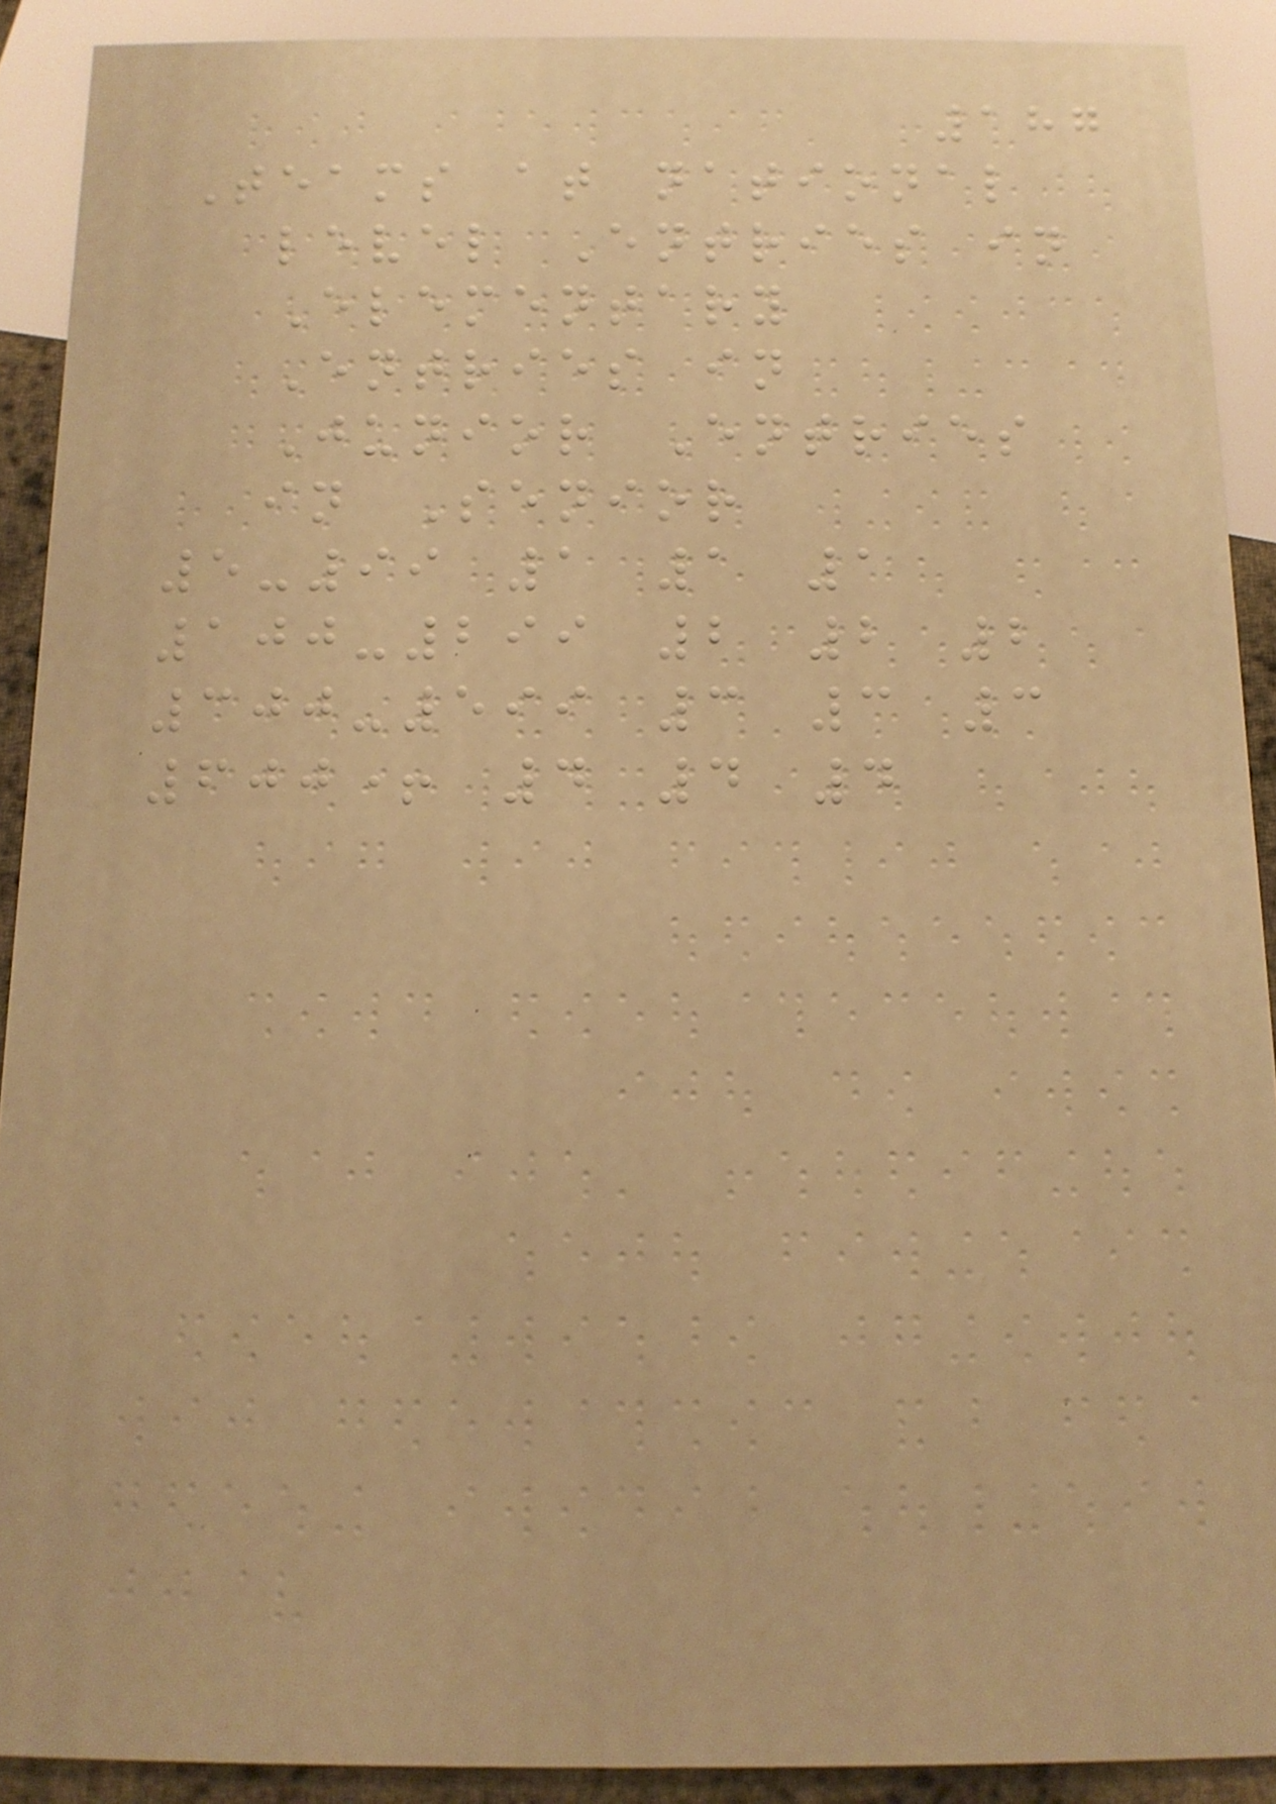187
Teams at national
level Entries in
Elementary
Entries in
Junior Entries
in Senior
5-99 1 1 1
100-299 2 2 2
300-599 3 3 3
600+ 4 4 4
